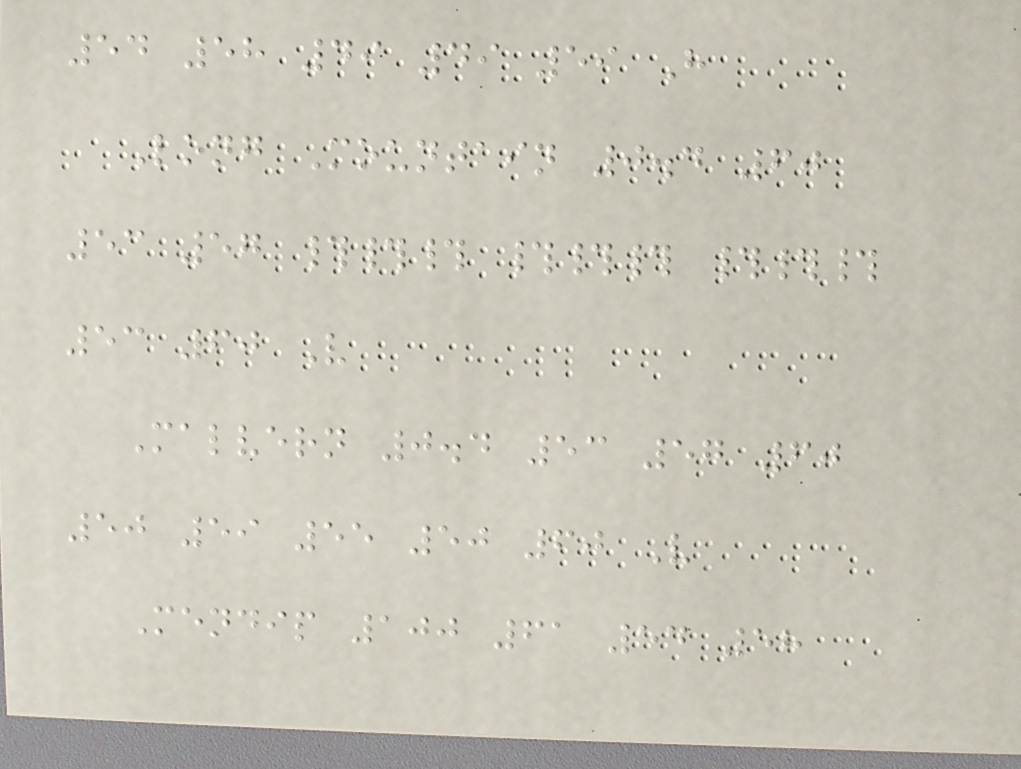54 58 49 49 59 H
Long Mountain 0.4 60
53 57 ### ### ###
53 60 V
Malvern 0.4 53 57 60
50 59 55 50 60 V
Mendip 100 61 54 58
